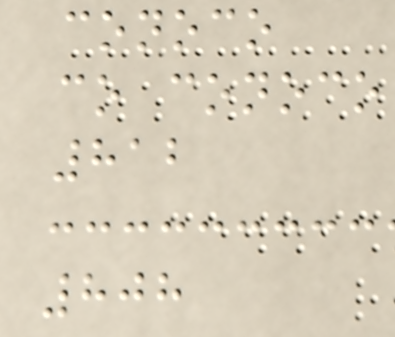conoco
co conoco
812
808
